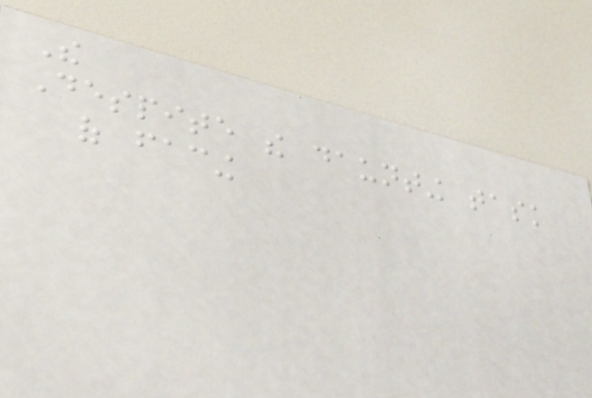The
Despite the daunting task
of facing
